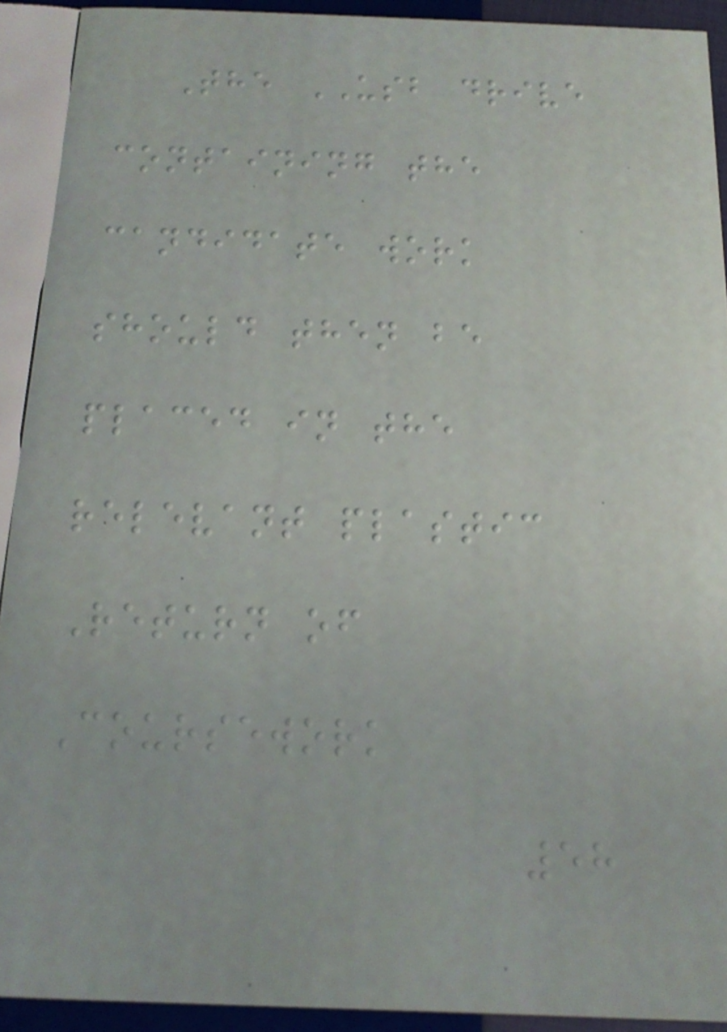The USB drive
containing the
candidate work
should then be
placed in the
relevant plastic
Return of
Coursework
58
